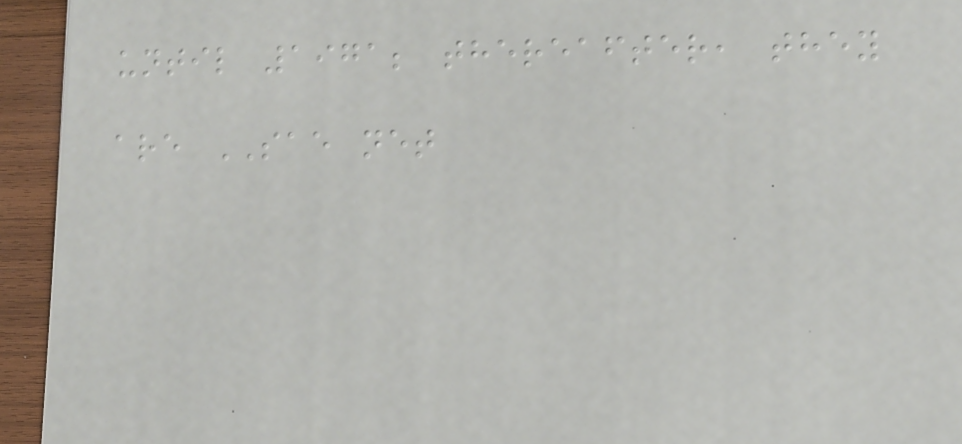until 1971; thereafter, they
are SAE net
